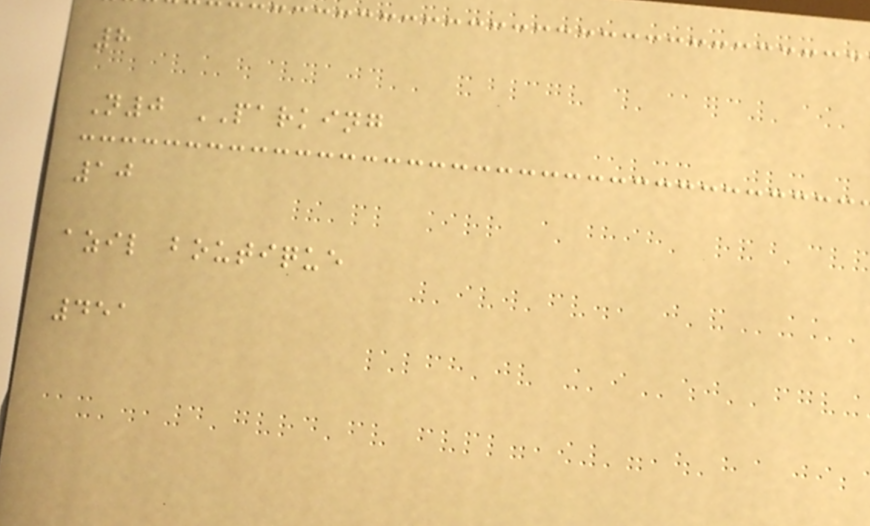8
N0 PARKING
10
azil boutique
451
